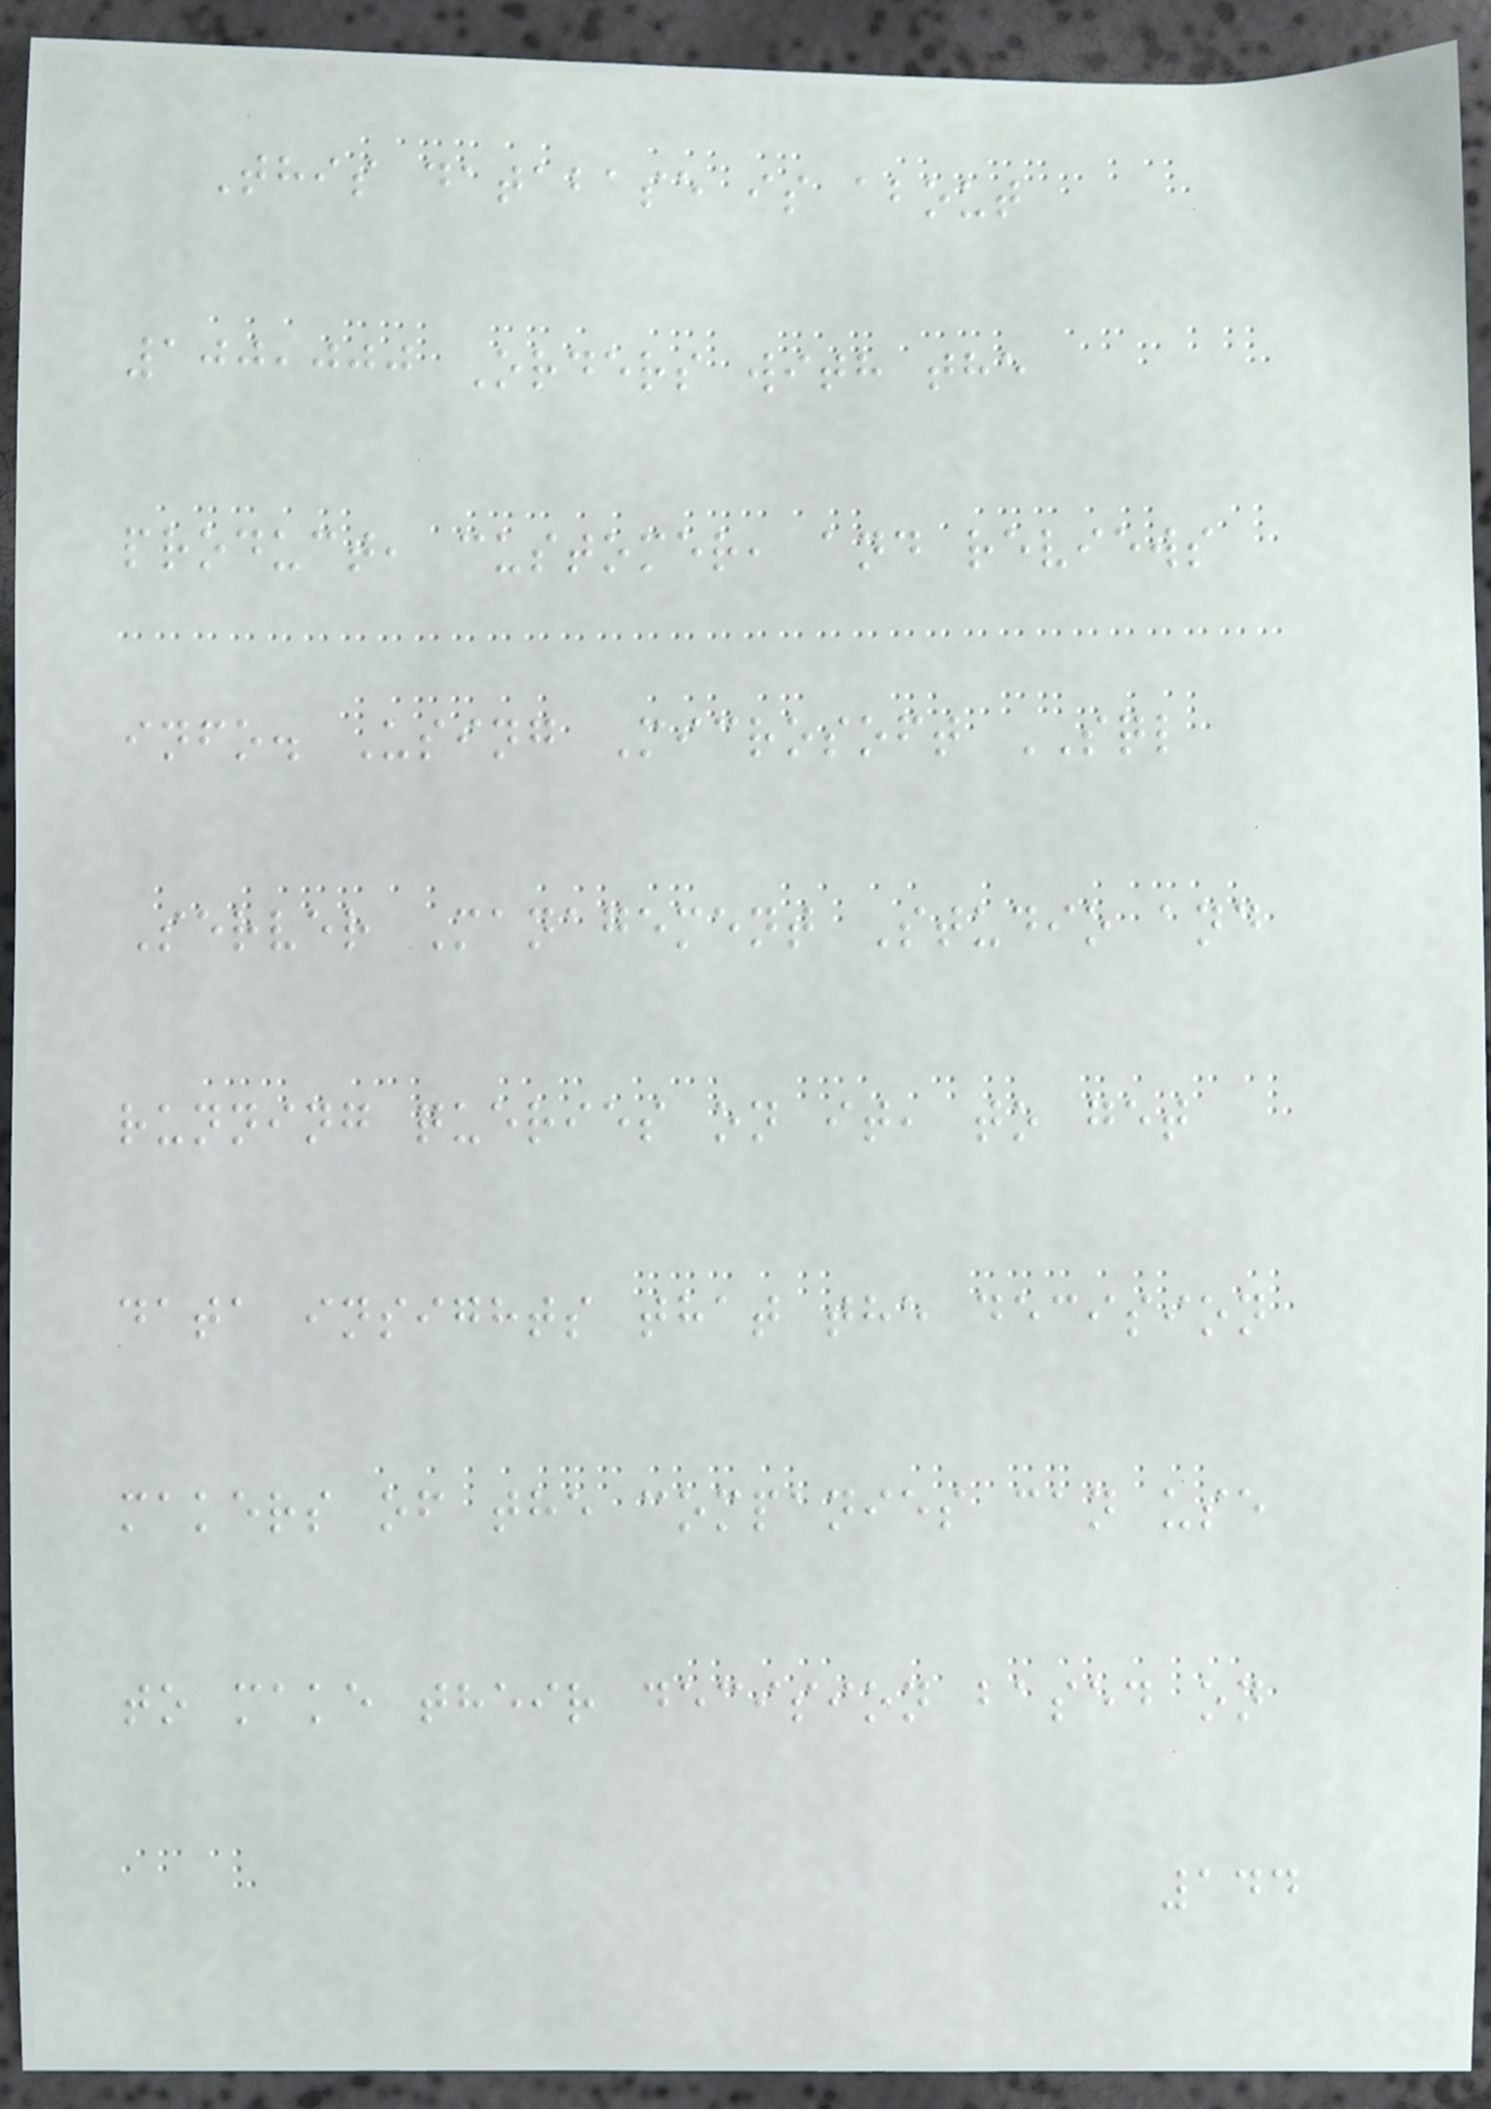This database is about
100,000 Orders with the
product, customer, and reviews
info. Using Microsoft SQL
Server Management Studio and
running queries on it, to get
data insights that the decision
makers of the companies can use
to make their decision based on
144
